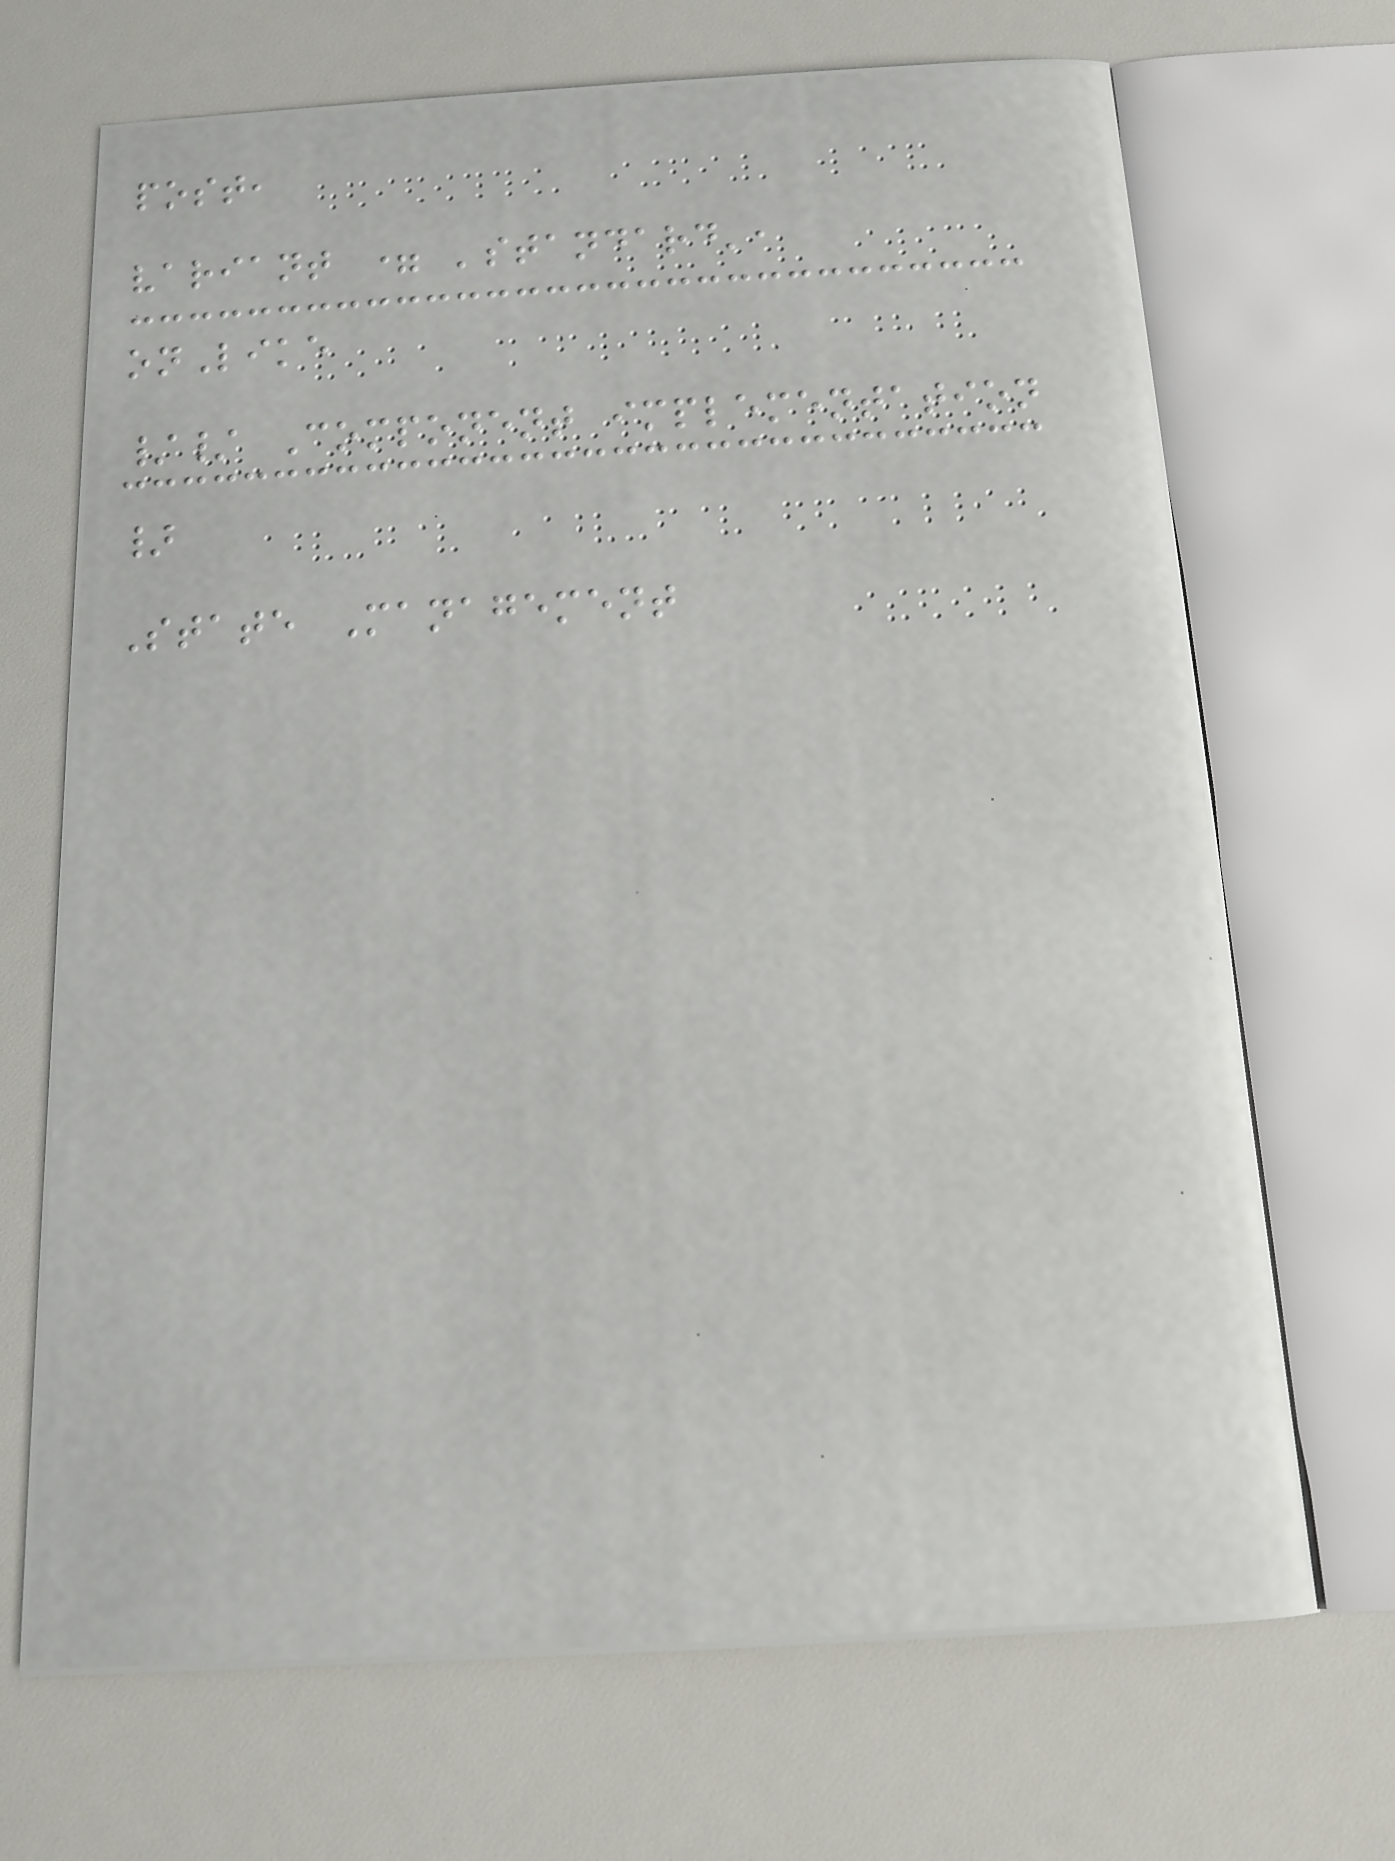post,
variant = 'standard',
onLike
// Component implementation
}
State Management
